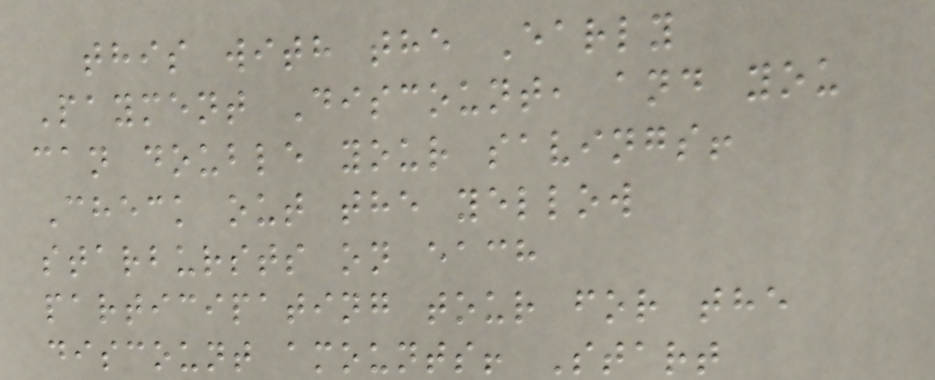this with the Early
Payment Discount, and you
can double your savings!
Check out the yellow
starbursts on each
participating tour for the
discount amounts! Start
